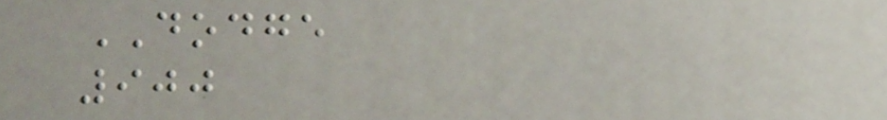DODGE
900
